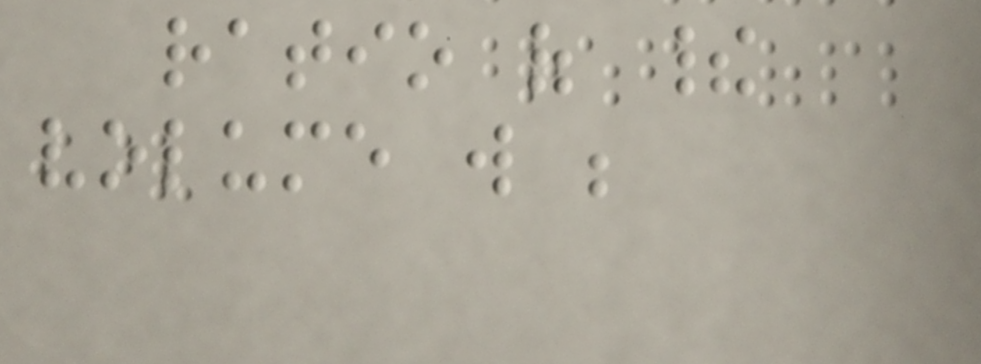ratio of their
volume will be
